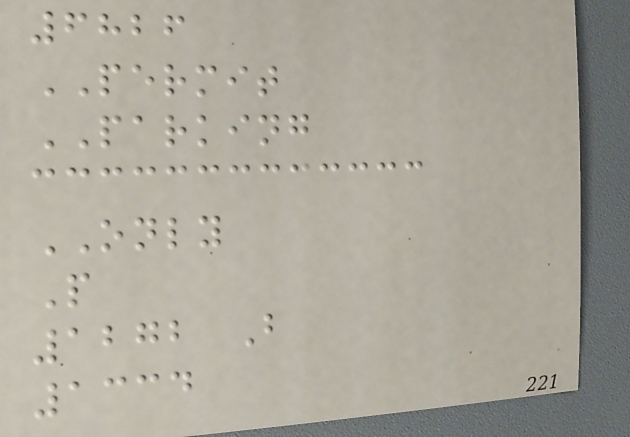6826
PERMIT
PARKING
ONLY
P
1272 B
1334
